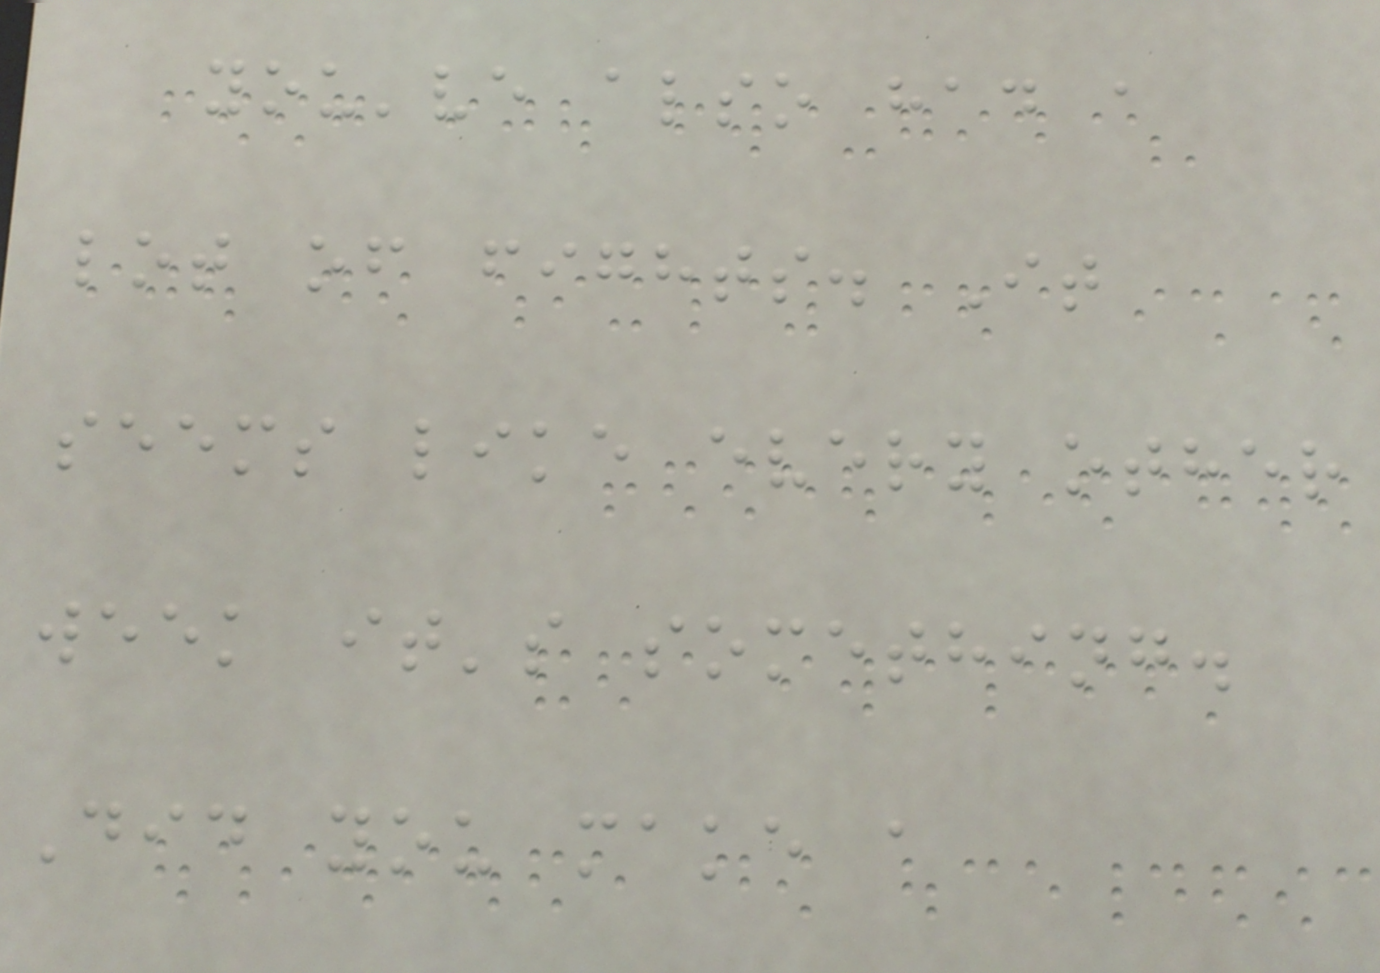you've also had a
lot of fights. It
seems like every other
week it's something.
Did you make a
